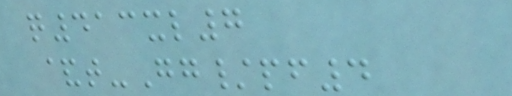q413xl7
&t-Gg/pf4
